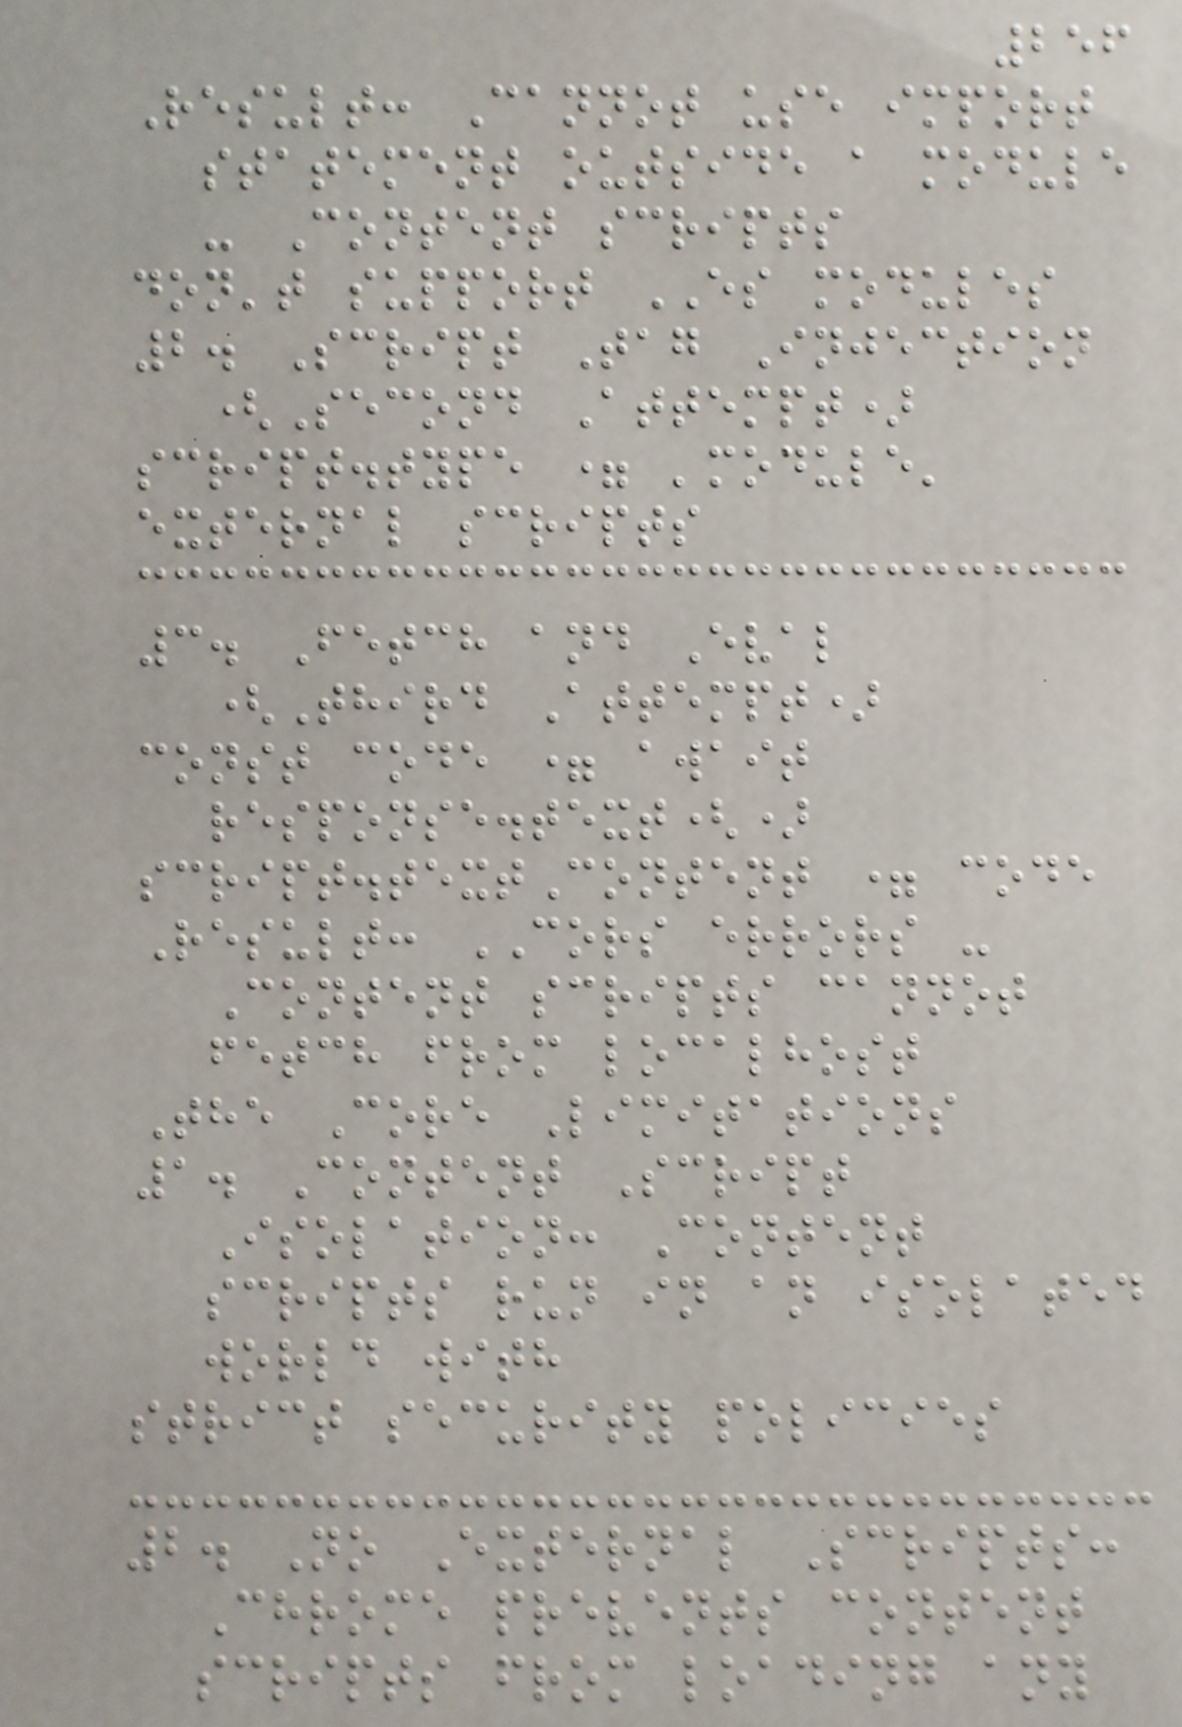256
Result: Cannot use import
statement outside a module
- Content scripts
don't support ES modules
2. Script Tag Injection
(Second Attempt)
script.type = 'module'
external scripts
3. Fetch and Eval
(Third Attempt)
const code = await
response.text()
script.textContent = code
Result: CORS errors -
Content scripts cannot
fetch from localhost
The Core Limitations
1. Content Script
Isolation: Content
scripts run in an isolated
world with
strict security policies
2. No External Scripts:
Chrome prevents content
scripts from loading any
